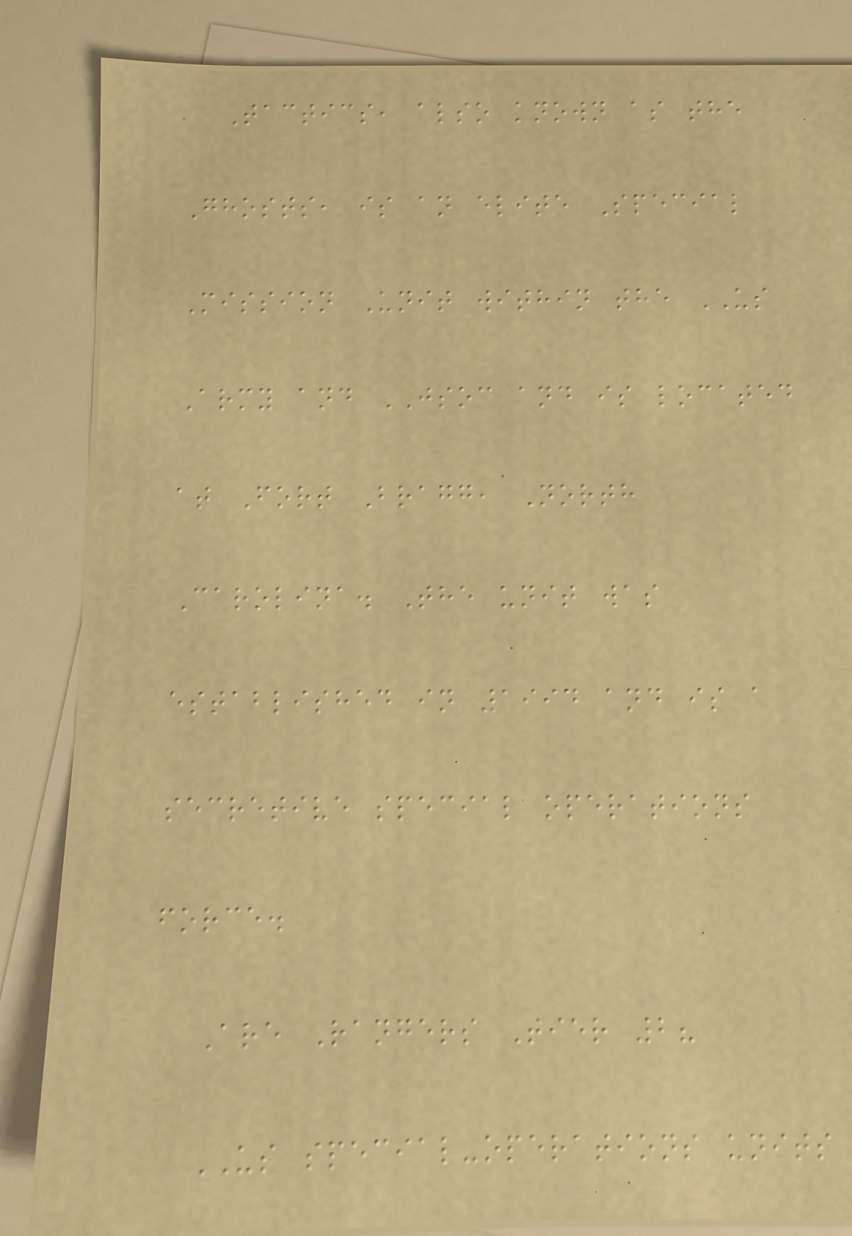Tactics, also known as the
Ghosts, is an elite Special
Mission Unit within the US
Army and JSOC and is located
at Fort Bragg, North
Carolina. The unit was
established in 1994 and is a
secretive special operations
force.
Are Rangers Tier 2?
US special-operations units
